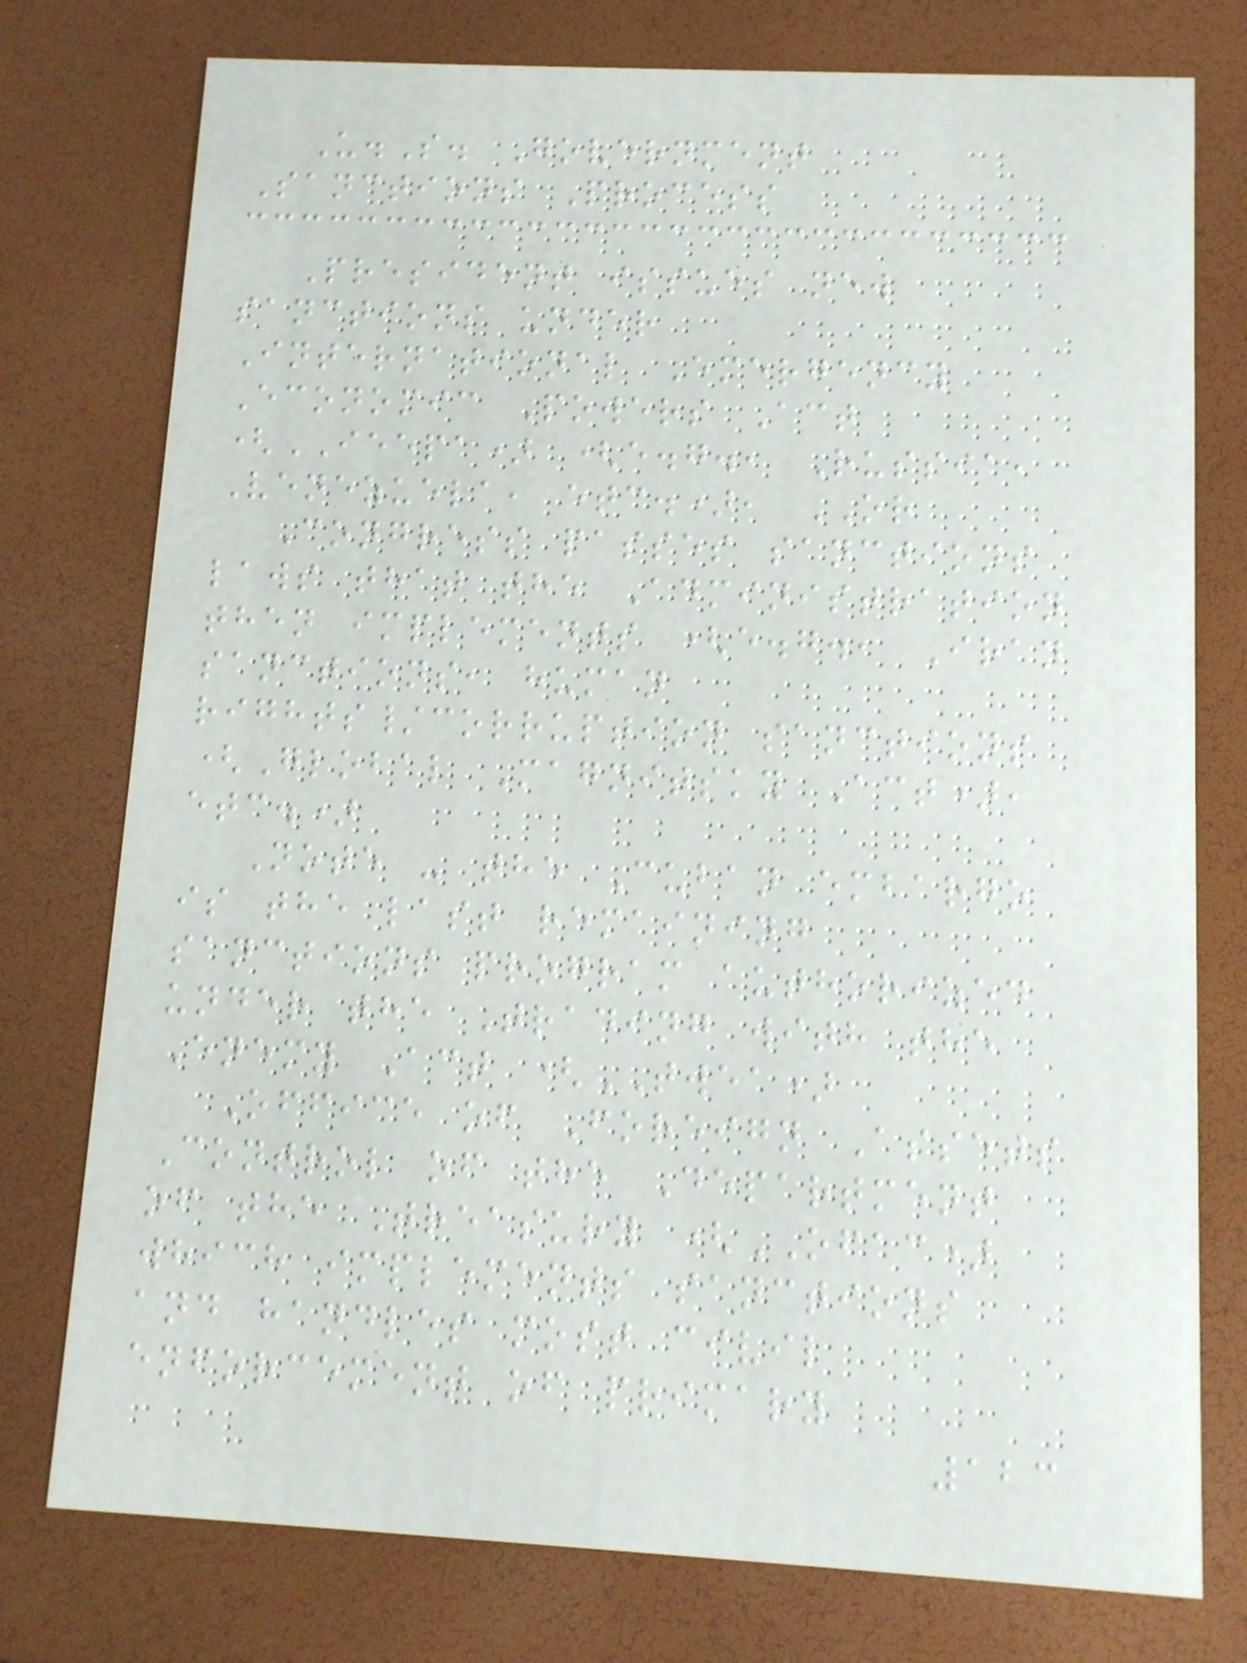U.S. Government
Sanctions Process
President issues new
sanctions under
International Emergency
Economic Powers Act
(IEEPA) (e.g., Russia,
Venezuela, etc.), OR
Congress passes sanctions
laws that the Administration
then implements (e.g., Iran
sanctions, human
rights/corruption sanctions
(Global Magnitsky Act),
etc.)
Note - the Cuban embargo
is the last remaining
sanctions program authorized
under the Trading with the
Enemy Act (TWEA)
Office of Foreign Assets
Control of the Department
of the Treasury (OFAC)
which implements sanctions
and handles most civil
enforcement of primary
123
